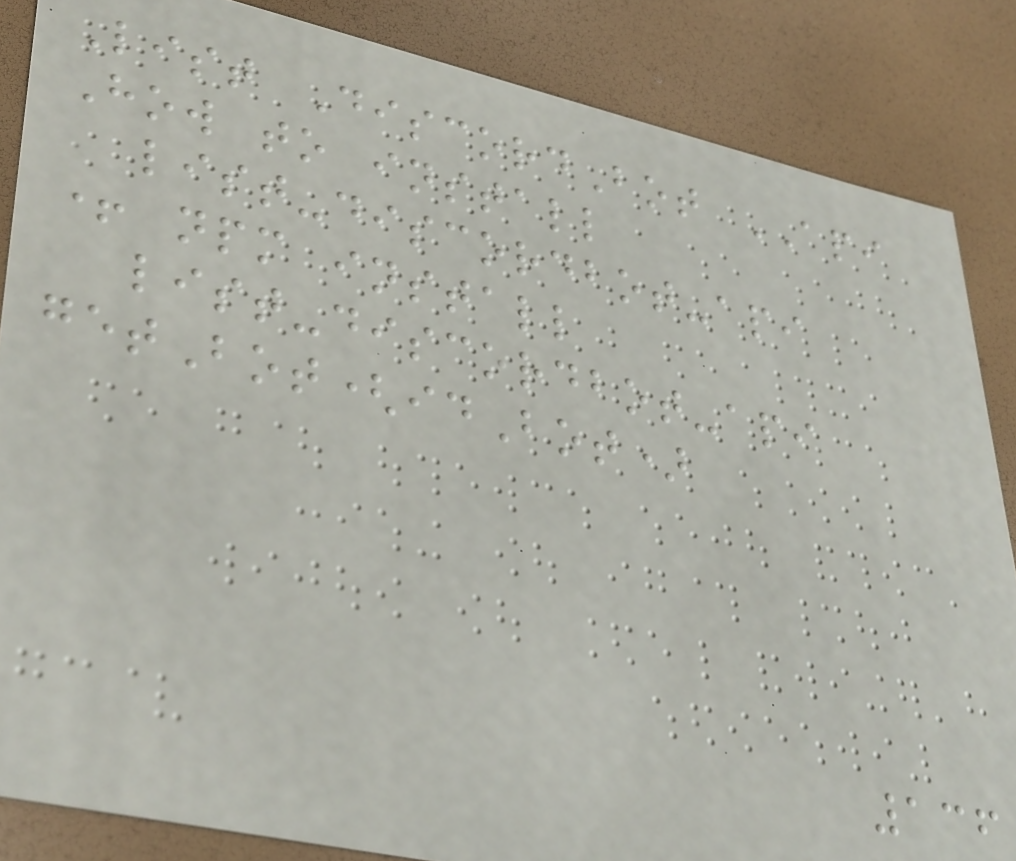List DiscordBot API
How to install
list-discordbot-api
+ npm install
list-discordbot-api
getBot(idBot)
136
